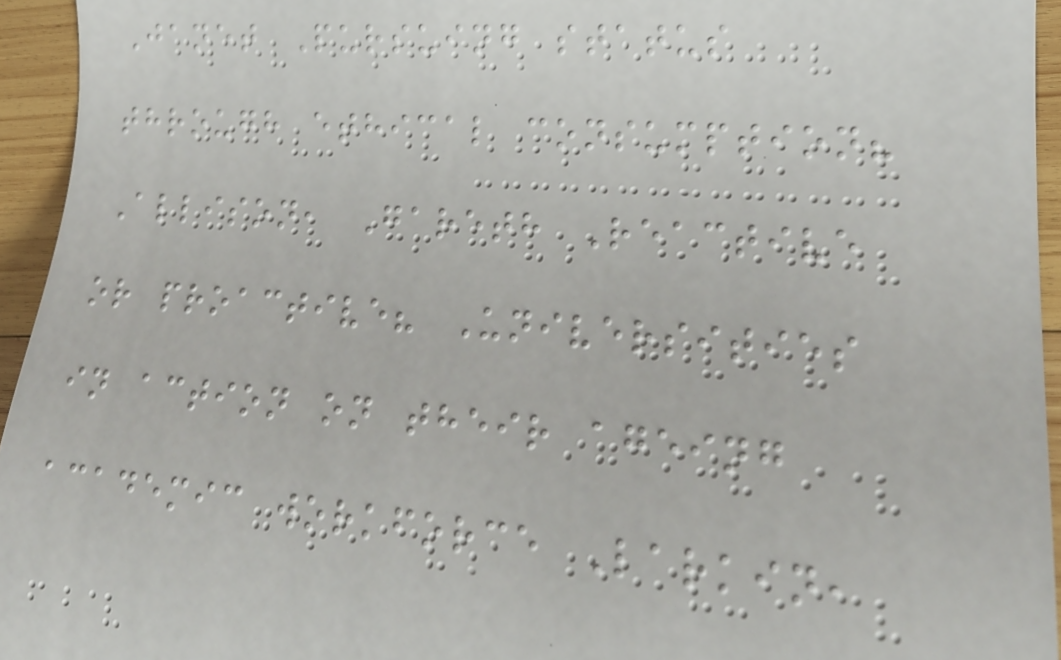Janet Pursuing status
through ethical consumption?
Allison, Gareth Reactive
or proactive? Universities
in action on their ageing
academic workforce Larkin,
